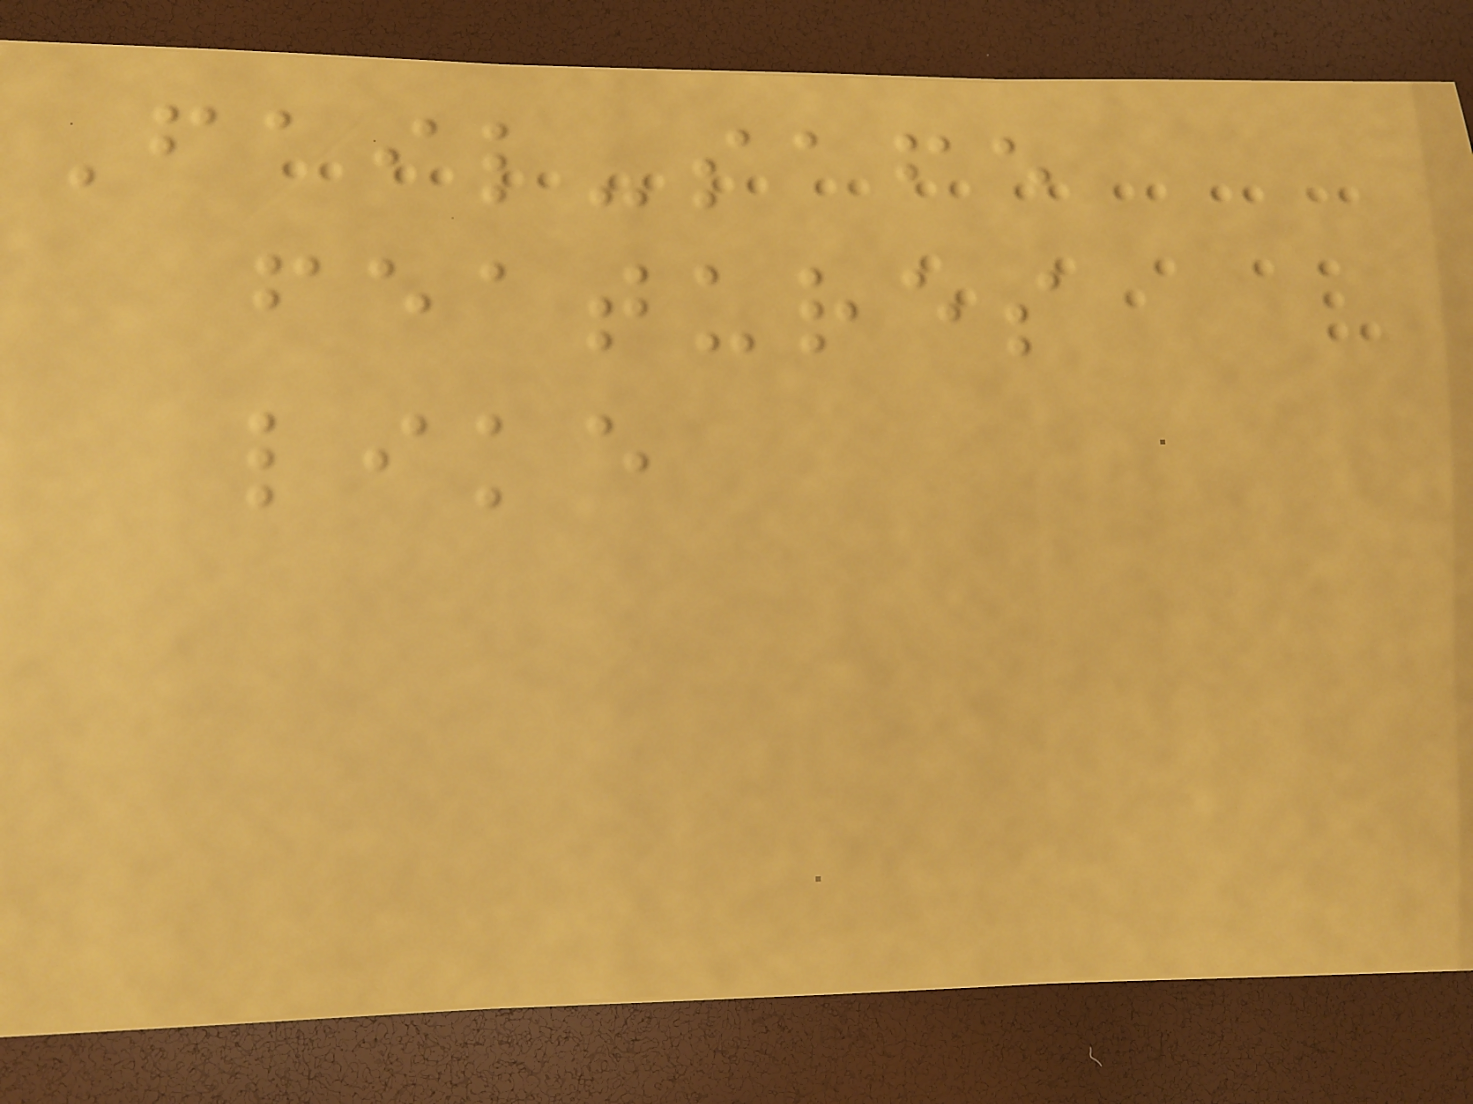Fail-safe
features
like
